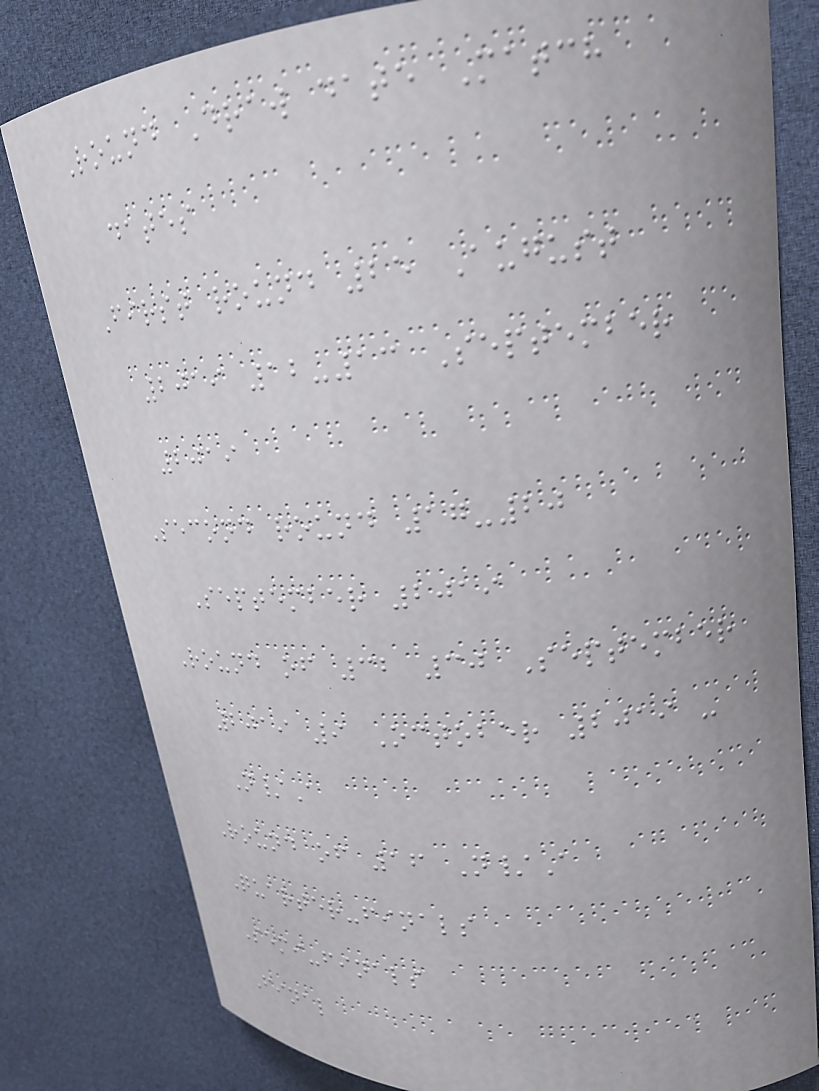Round Draw date Match
dates
First round 25 August
2019 12-13 September
2019
Second round 17-20
September 2019
Round of 32 30 September
2019 9 October 2019 -
N/A
Round of 16 N/A
Quarter-finals
Semi-finals
Final
